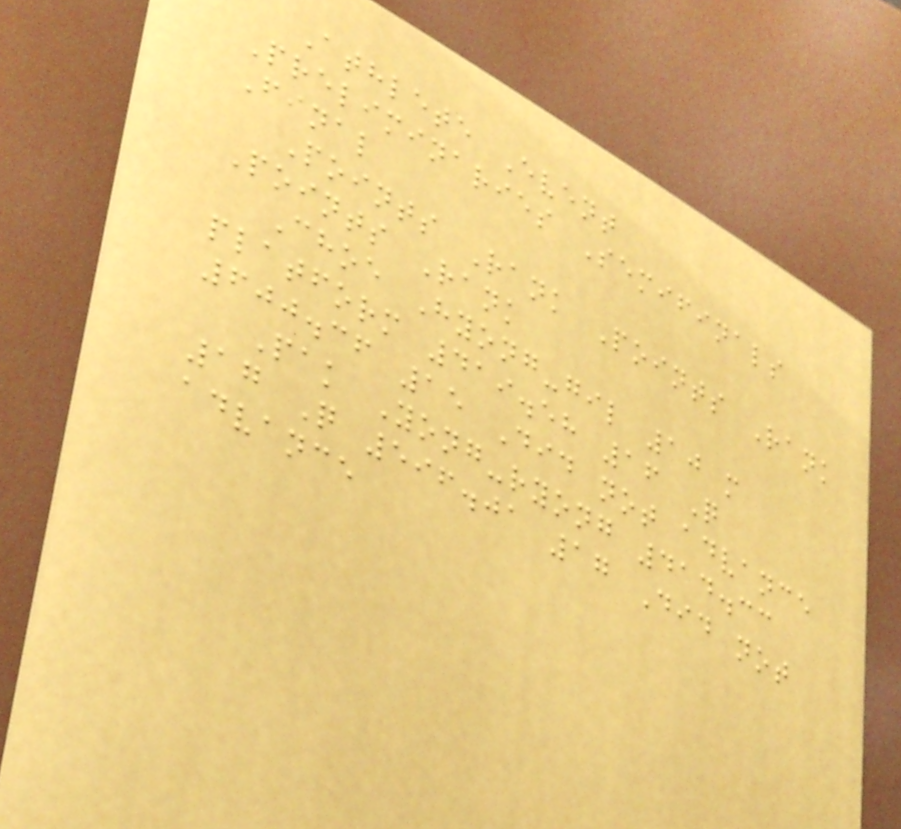Athlete Event
Preliminaries Semifinals
Final
Points Rank Points Rank
Points Rank
Choe Hyong-gil 10 m
platform 419.58 16 Q
600.36 15 Did not advance
Pak Yong-ryong 414.33
17 Q 596.01 17 Did not
advance
